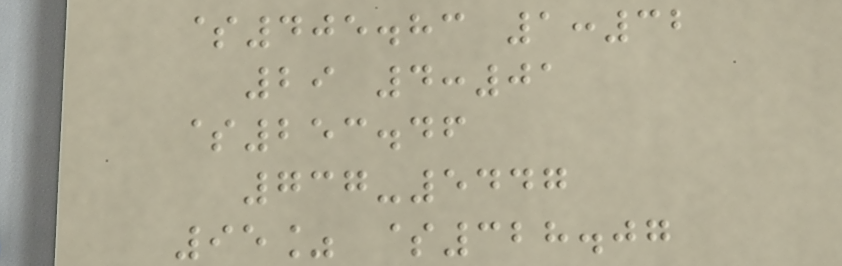$405.83 1:32
29 4:01
$253.46
737-5447
95% $328.07
